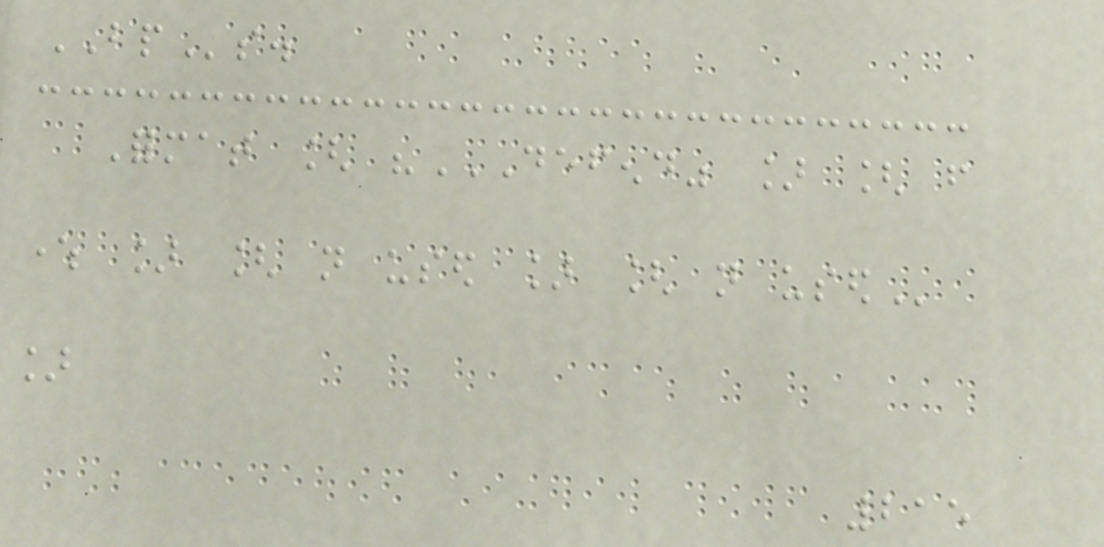BPs.
Format [ "DEFEND" ] [ FROM
WHERE ] [ NOT USED ] [ NOT USED
]
215
